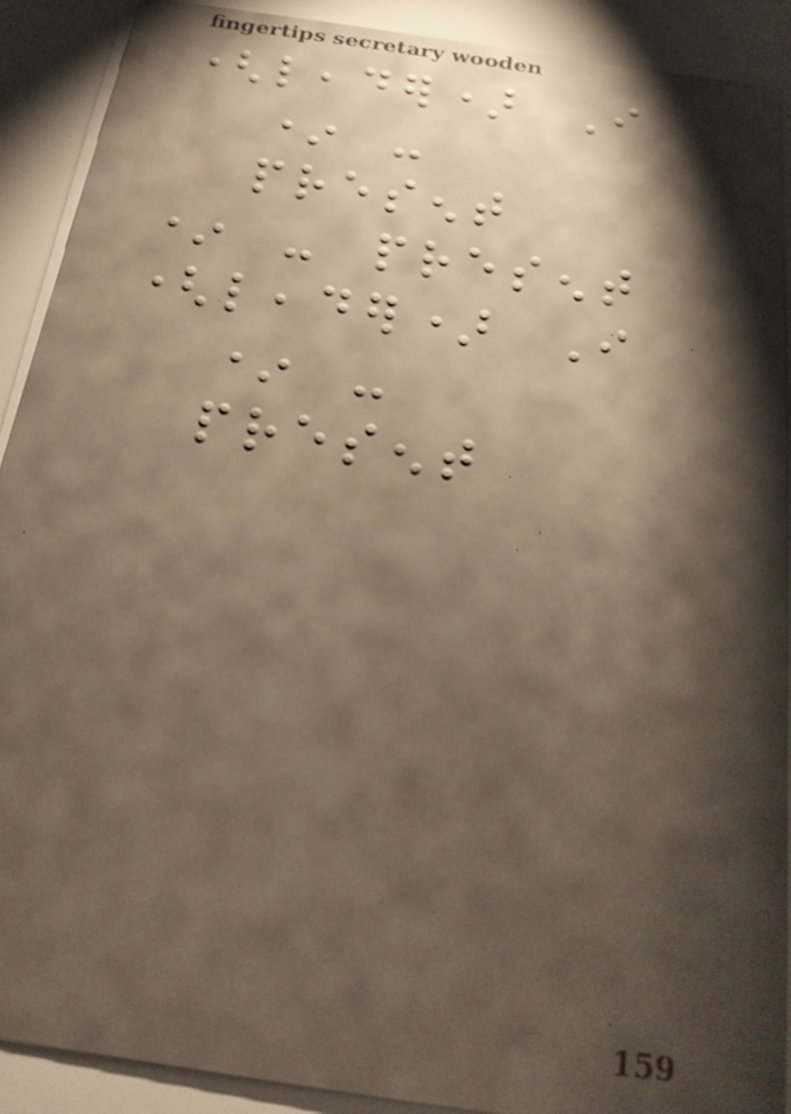(leader) I
* -
present
* - present
(leader) I
* -
present
